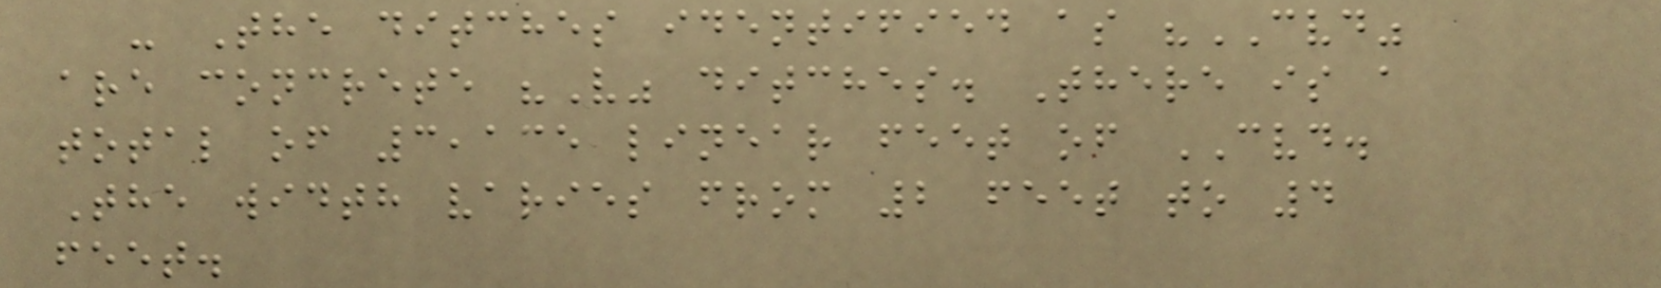- The ditches identified as "CVD"
are concrete "V" ditches. There is a
total of 3,135 linear feet of CVD.
The width varies from 2 feet to 4
feet.
